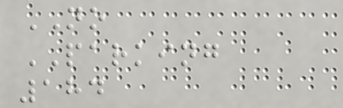NO
PARKING
184
